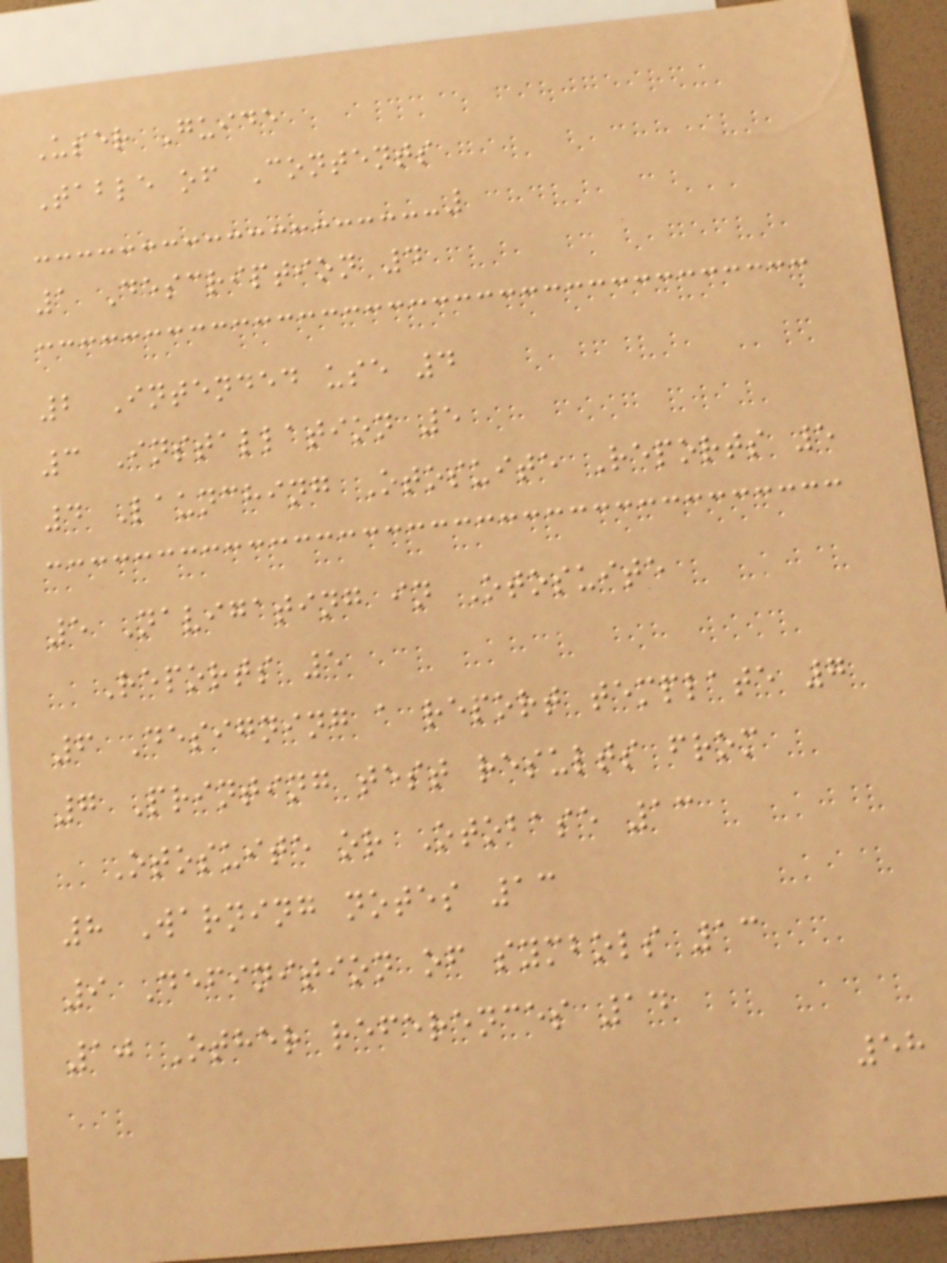User Guide
Table of Contents
1 Description 4
2 Intended use 4
3 Installation 5
4 Launching Otosuite Reports 5
5 Navigating in Otosuite
Reports 5
6 Designing a report template 7
7 Printing test results from
Otosuite or Otobase 13
8 Warning notes 13
9 Definition of symbols 13
10 Other references 14
58
